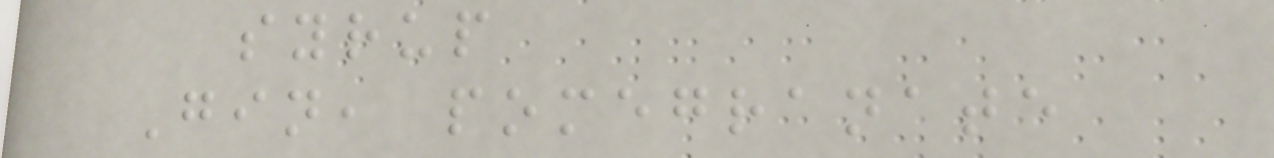syrup
Gin, pomegranate
